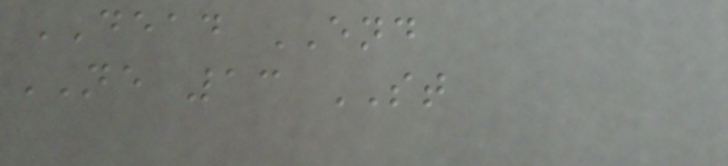DEAD END
NE 13 ST
